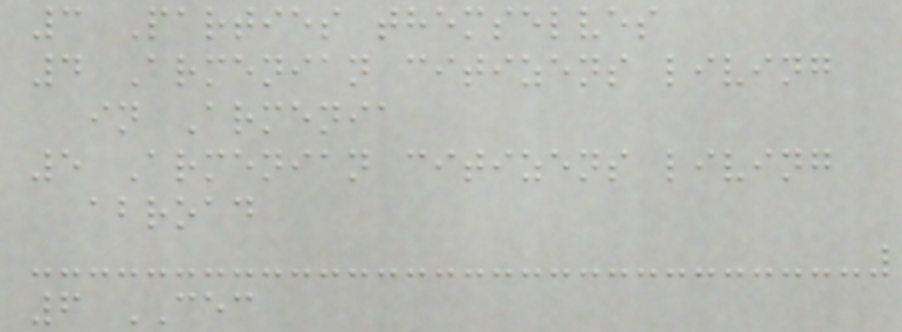3 Parties themselves
4 Armenian citizens living
in Armenia
5 Armenian citizens living
abroad
6 CEC
